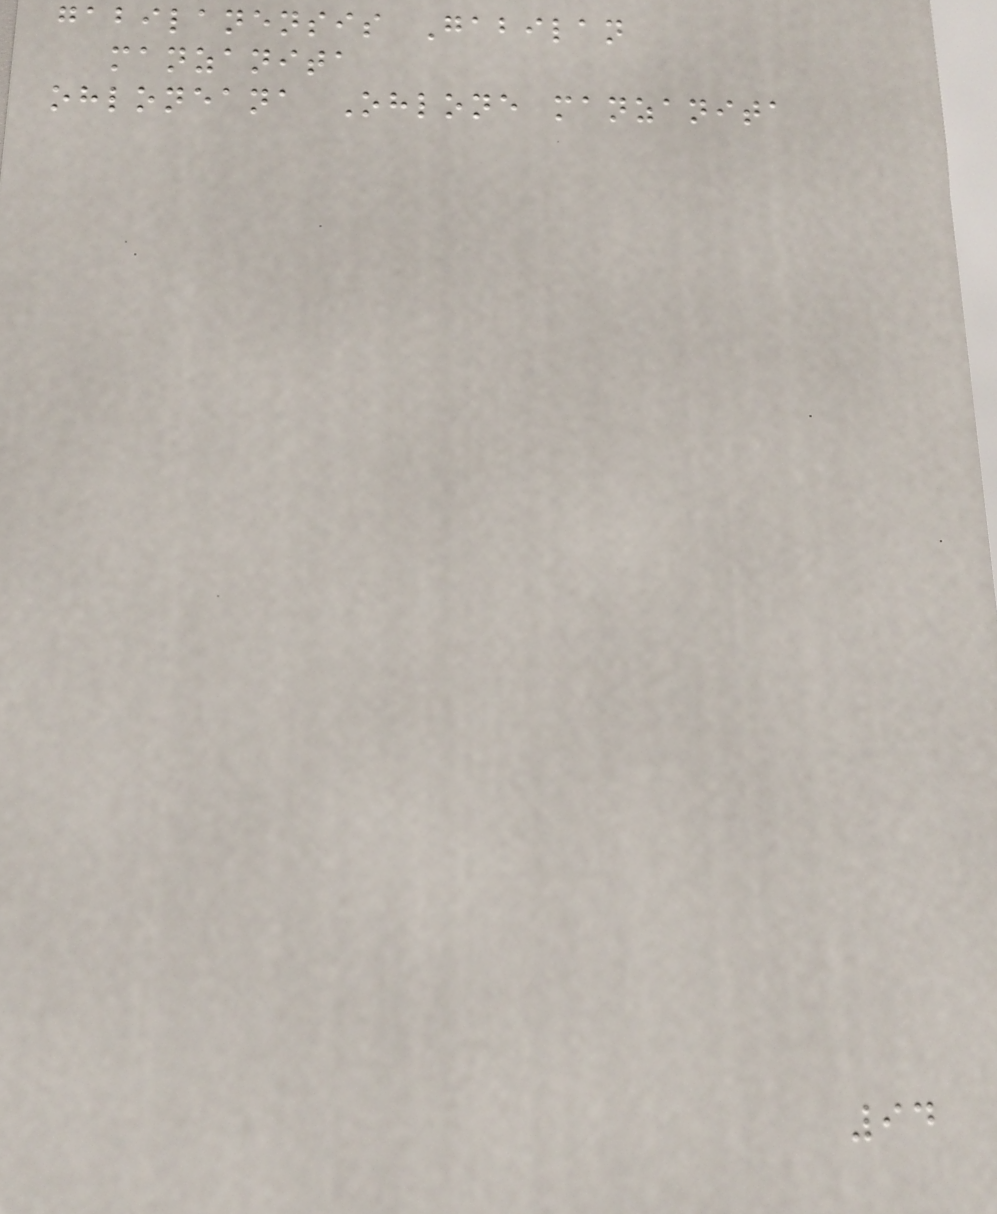gabilanensis Gabilan
manzanita
ohloneana Ohlone manzanita
94
